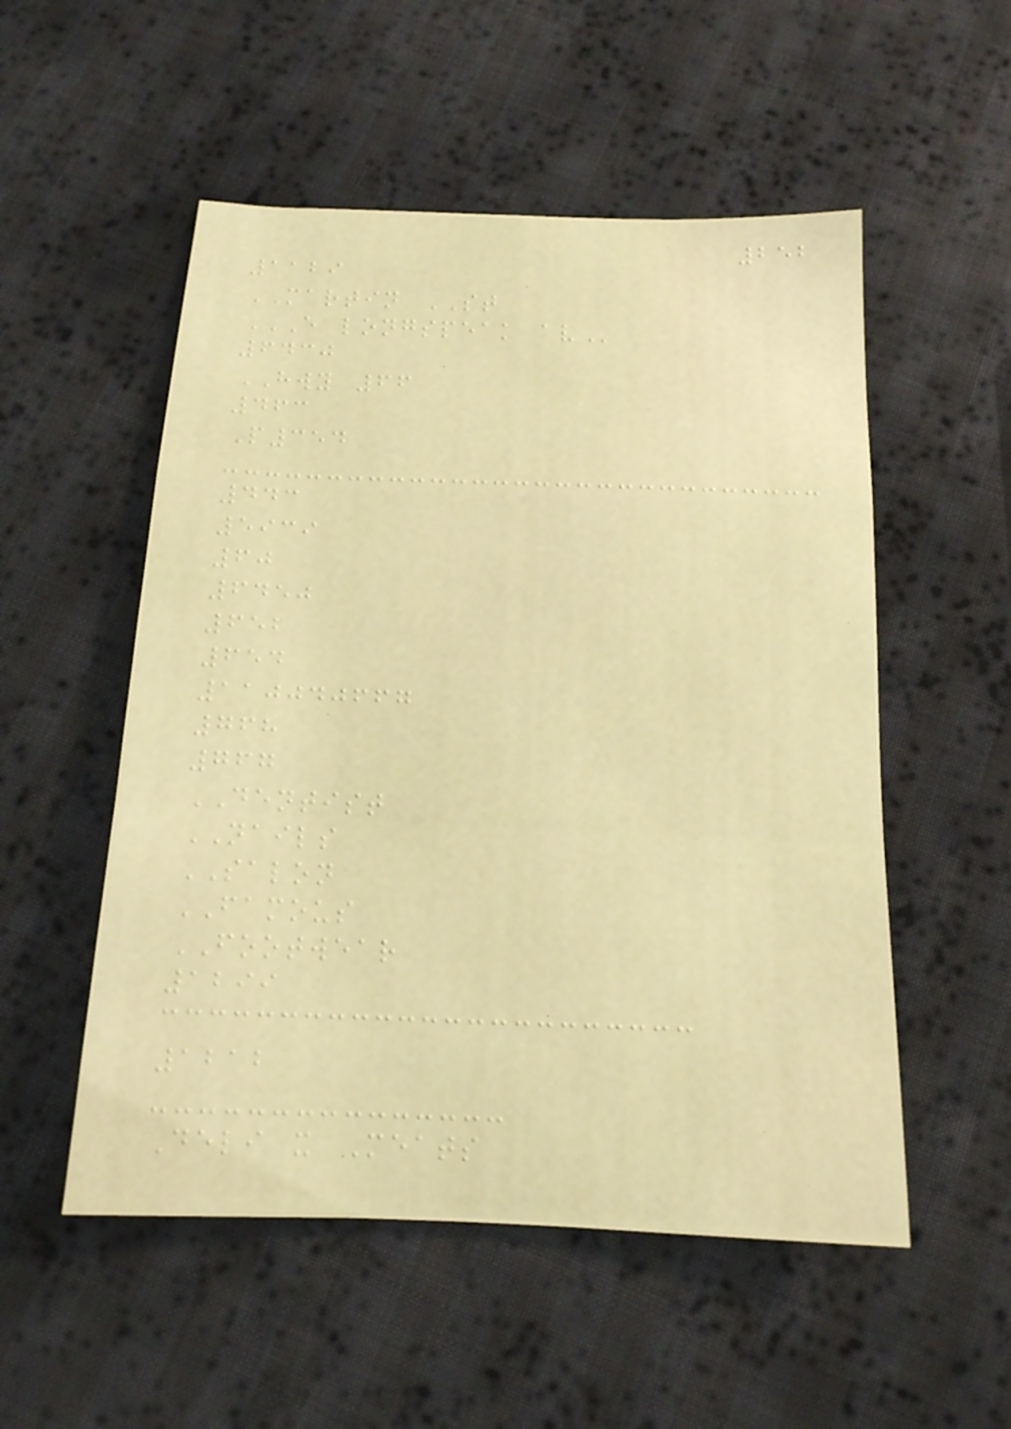252
1129
MARTIN ST
E LONGSPEAK AV
6430
HWY 66
463
P354
443
5939
60
6450
652
654
110040667
768
767
DENTIST
NAILS
SALON
FAMOUS
FOOTWEAR
1299
1212
Deli x Meats
